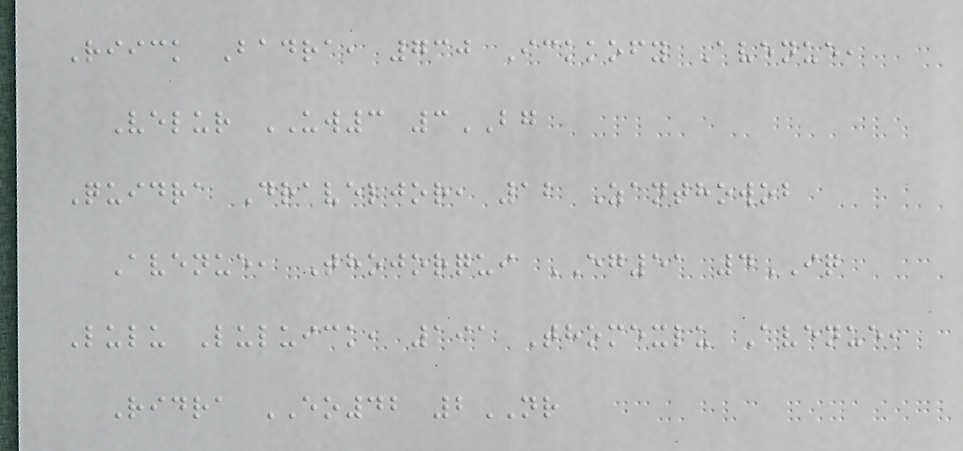Riick Badra, 730 Ickkofy Avenue,
Velur UW3 3BG
Quidra Draveljor, 12 Zanthowob
Avenue, Thojorqui EG51 4IQ
Lulu Luluick, 191 Thomexlu Avenue,
Ridra EO42 2NR
